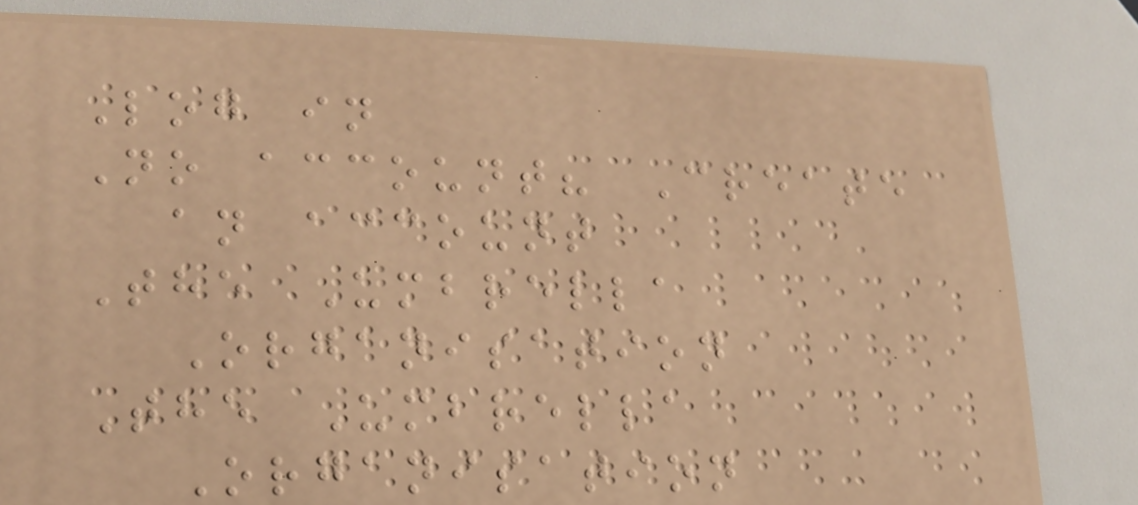Log in
No account? Create
an account
The Umbrella
Organisation
The Umbrella
Organisation
